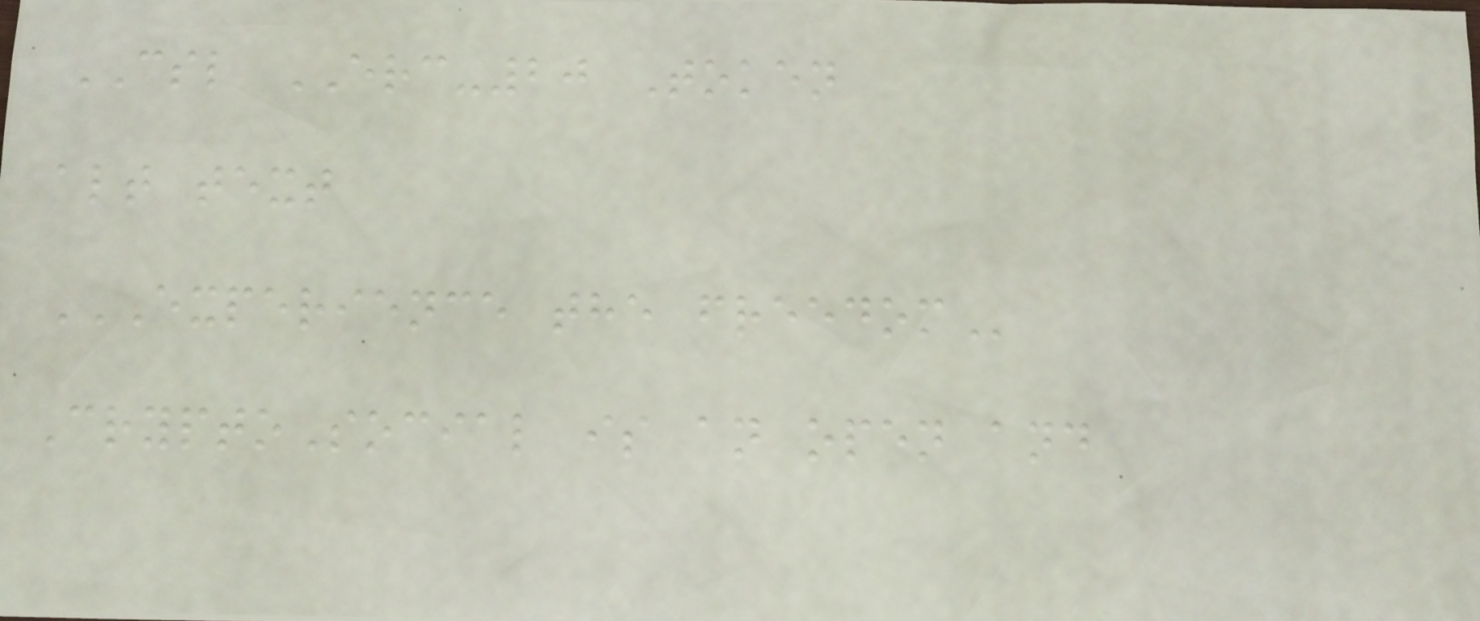CSL ERC-20 Token
alt text
EXPERIENCE THE FREEDOM
CryptoSocial is an open and
